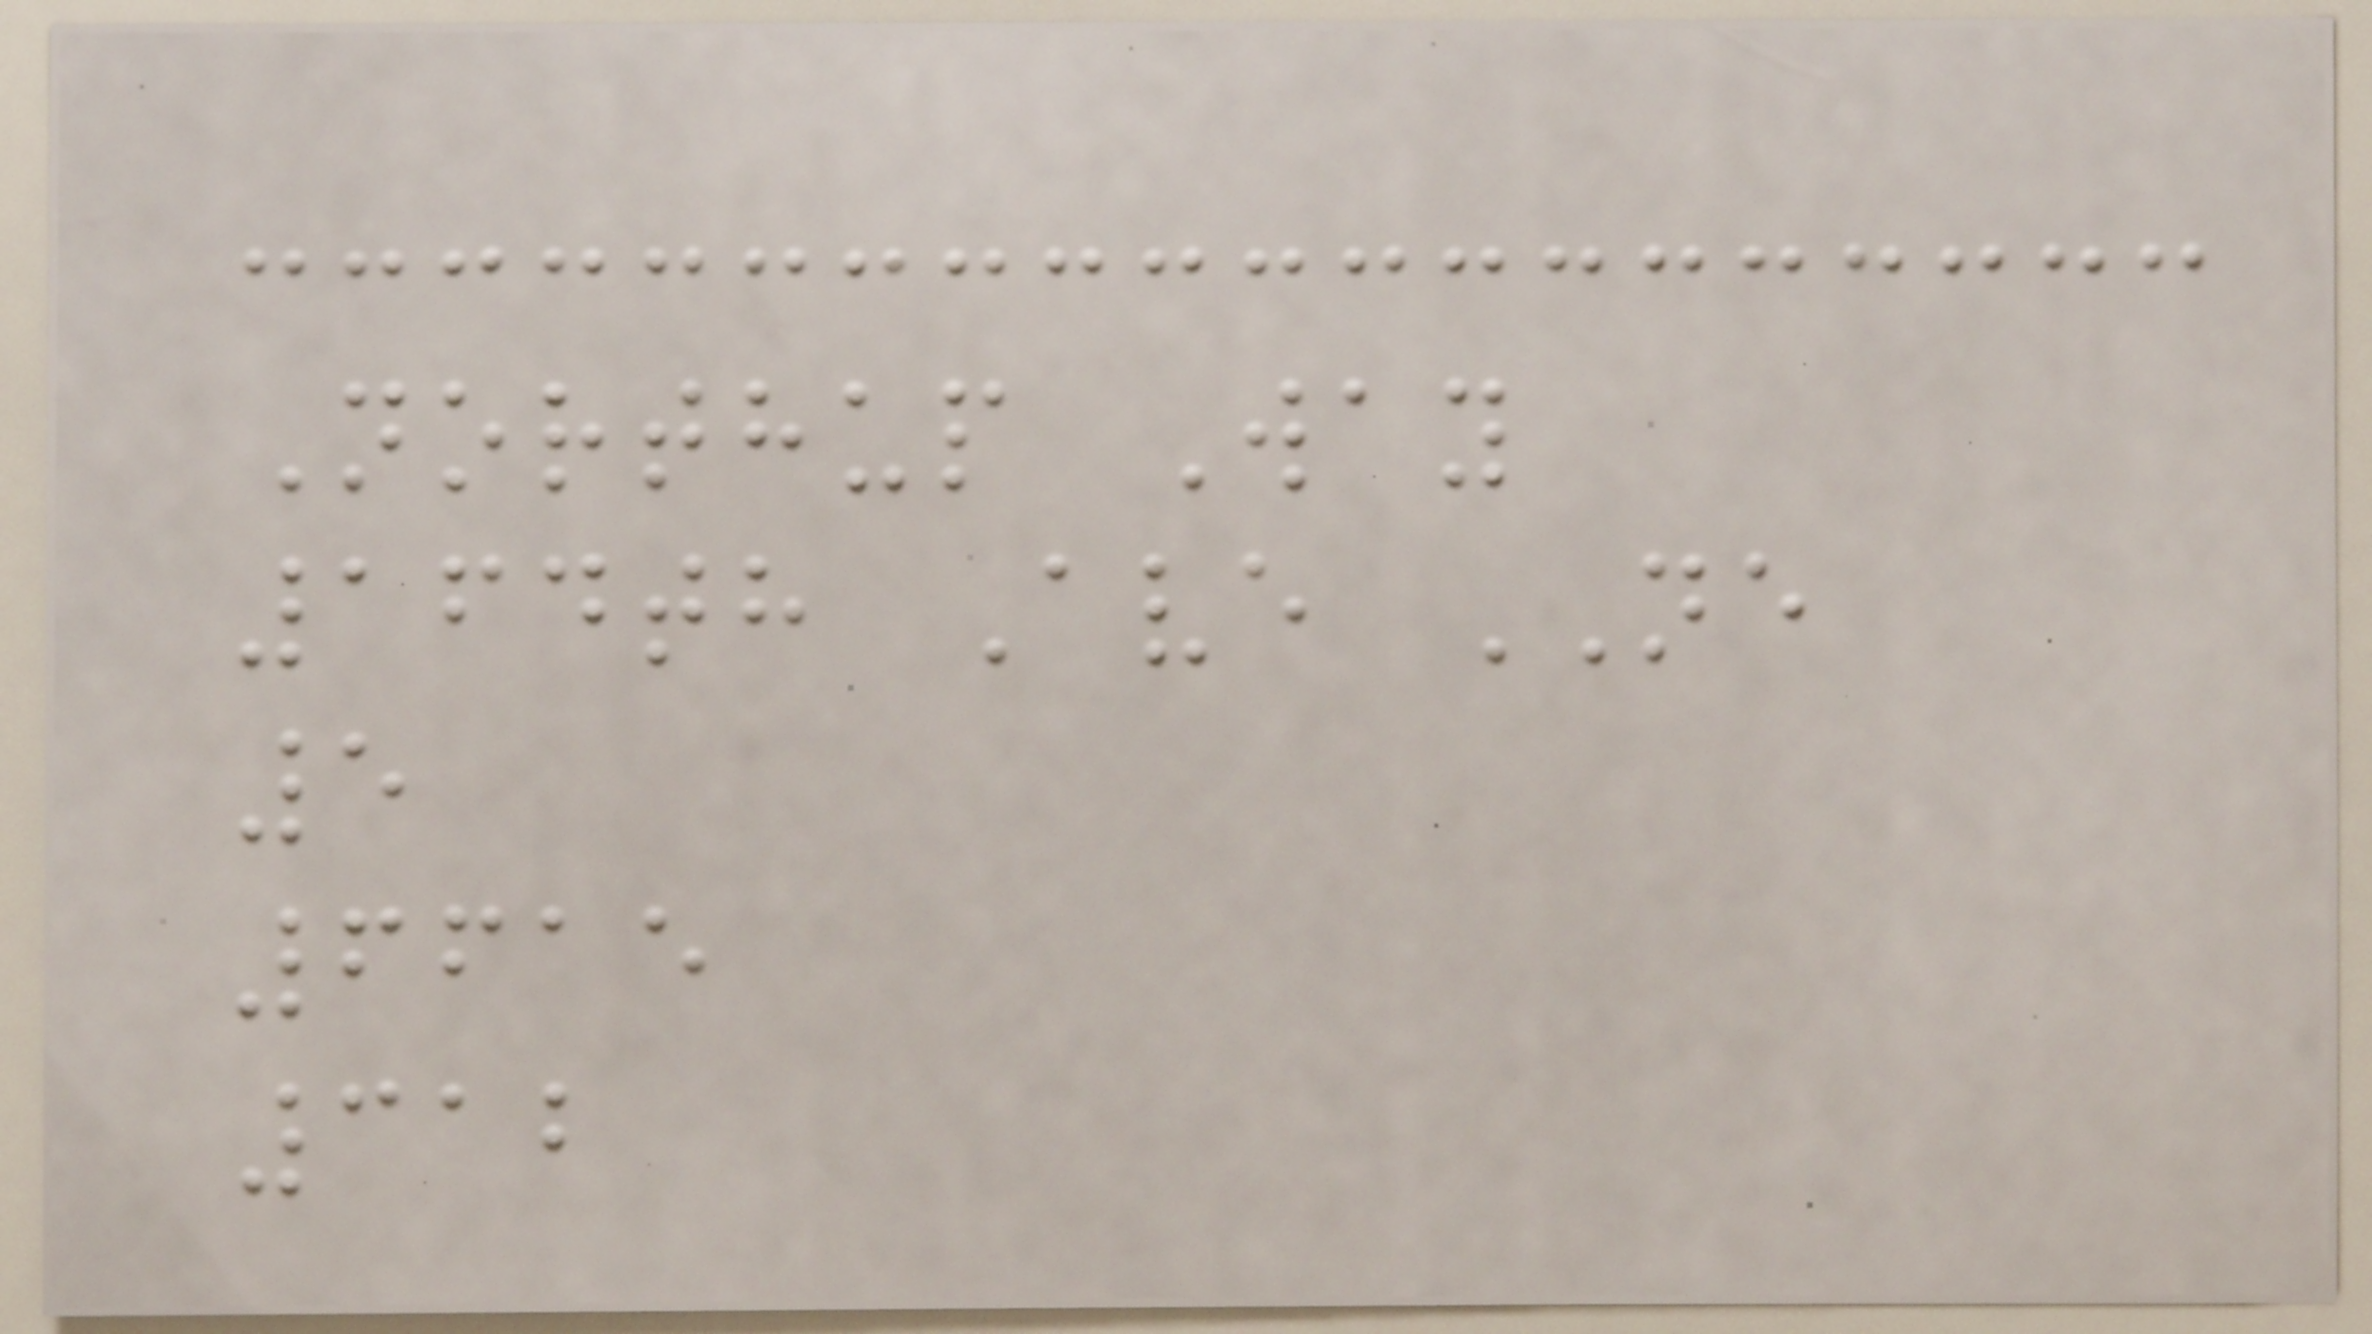Northup Way
164th Ave NE
5
6615
312
